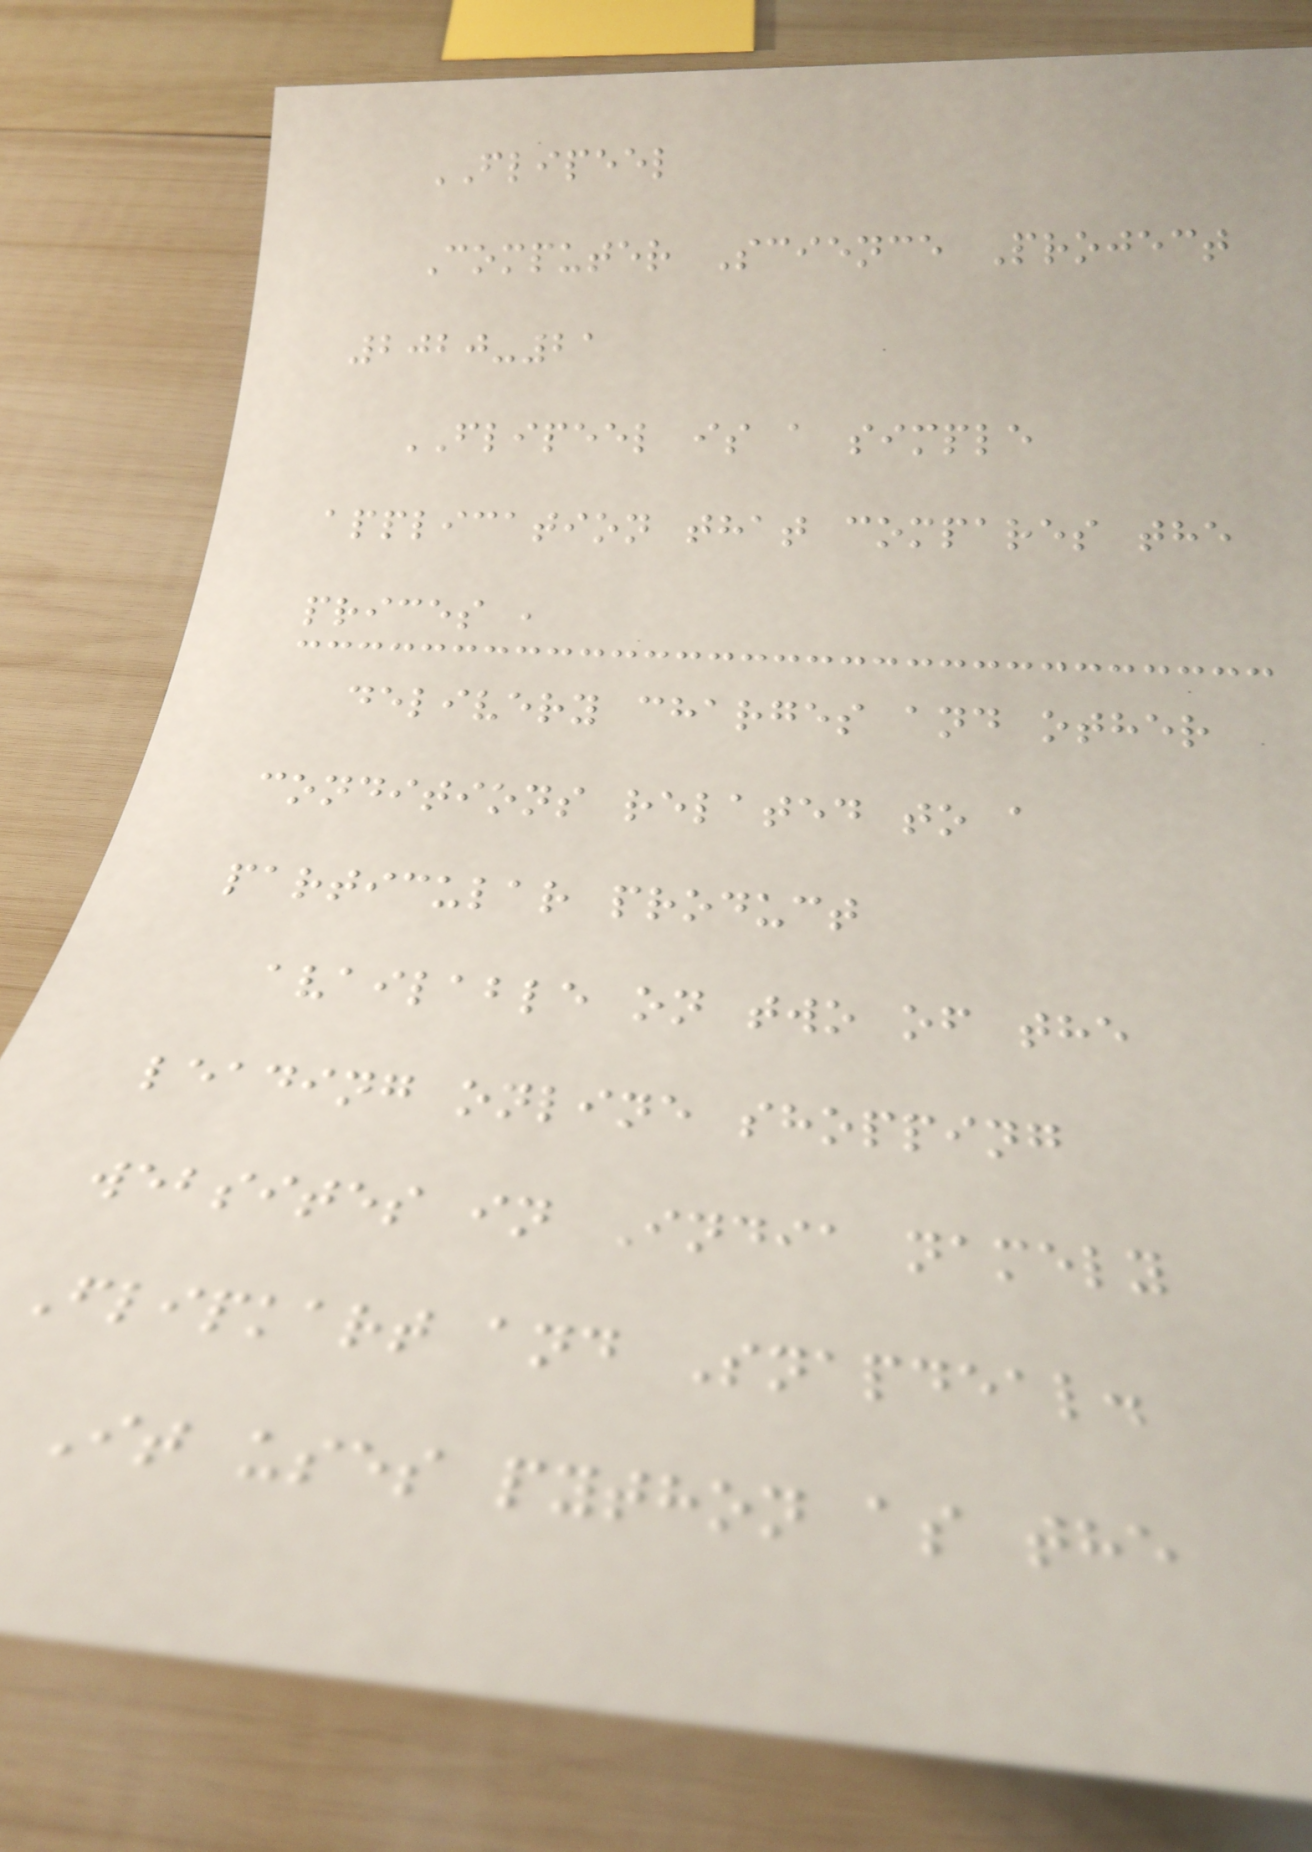FLIPEEL
Computer Science Project
2020-21
FLIPEEL is a simple
application that compares the
prices ,
delivery charges and other
conditions related to a
particular product
available on two of the
leading online shopping
websites in India namely
Flipkart and Snapdeal.
It uses python as the
